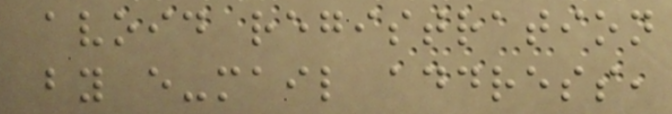avoid registration
by e-mail address,
